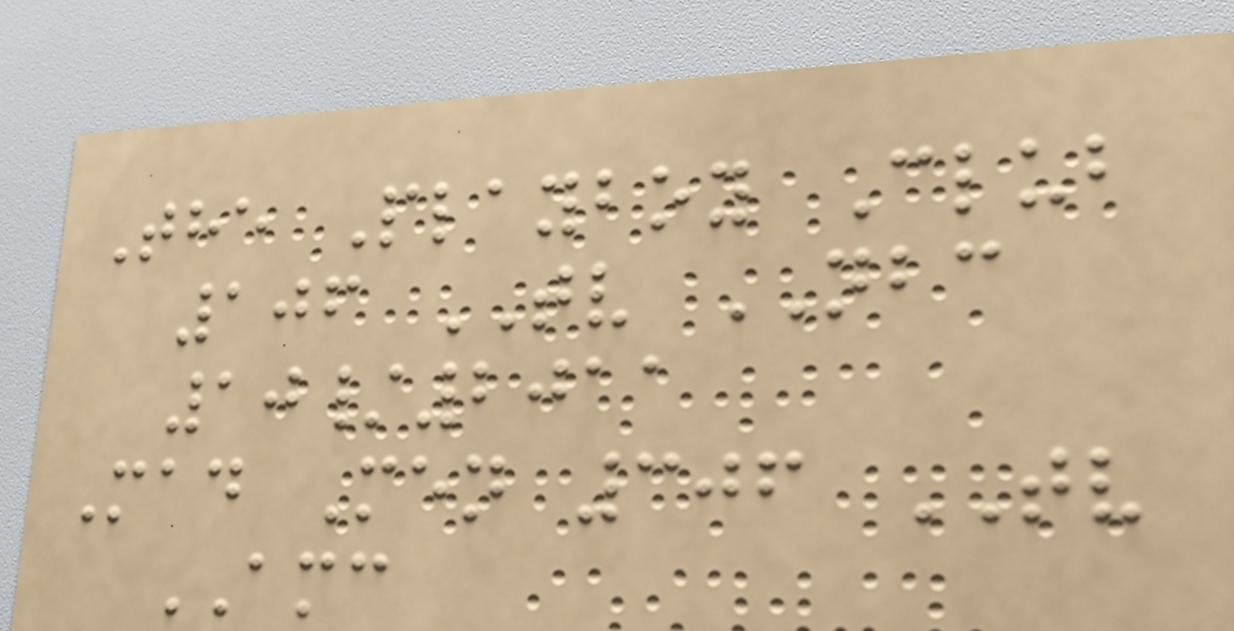The Playboy Club
106 TV NBC
10/2011
Mad Men 306 TV
AMC
